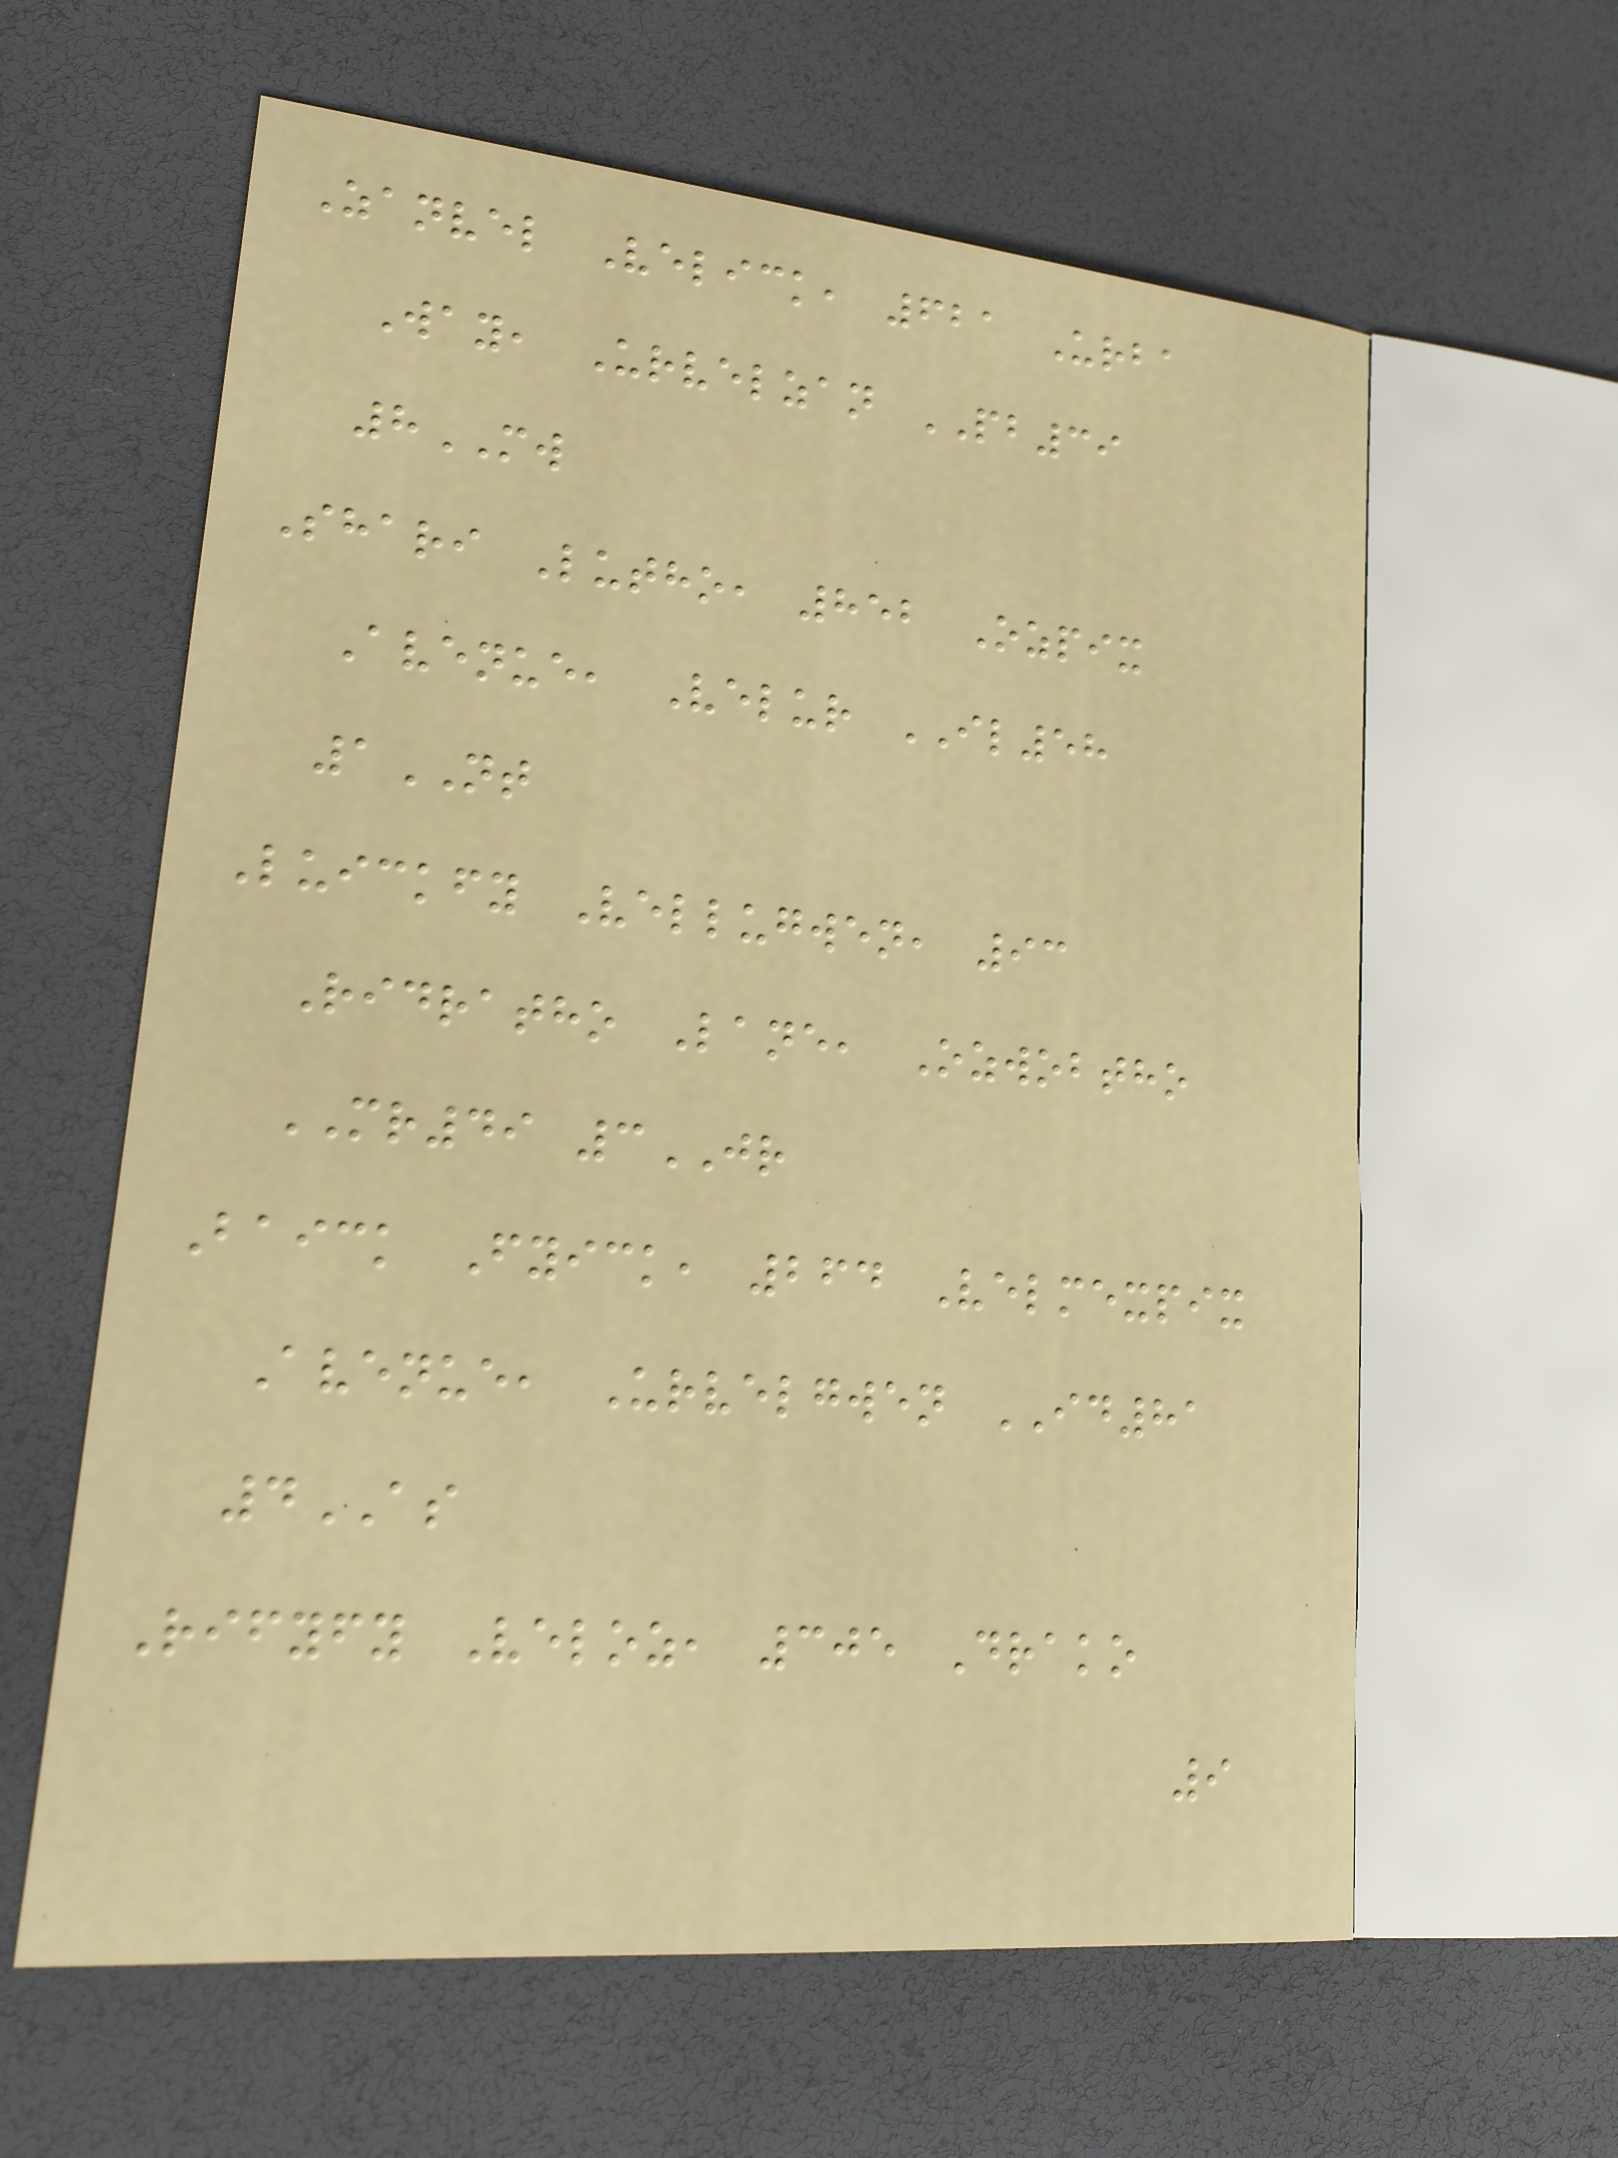Zanvel Velick, 621 Urba
Way, Urvelzan PB39
8MW
Shari Lutho, 852 Ozpix
Avenue, Velur IL58
1NT
Luickfy Vellugwen, 93
Ridratho Lane, Ozwobtho
MR49 3JR
Baick Fyick, 264 Velmexpix
Avenue, Urvelgwen ID81
4AS
Rifyfy Veloz, 305 Drako
9
